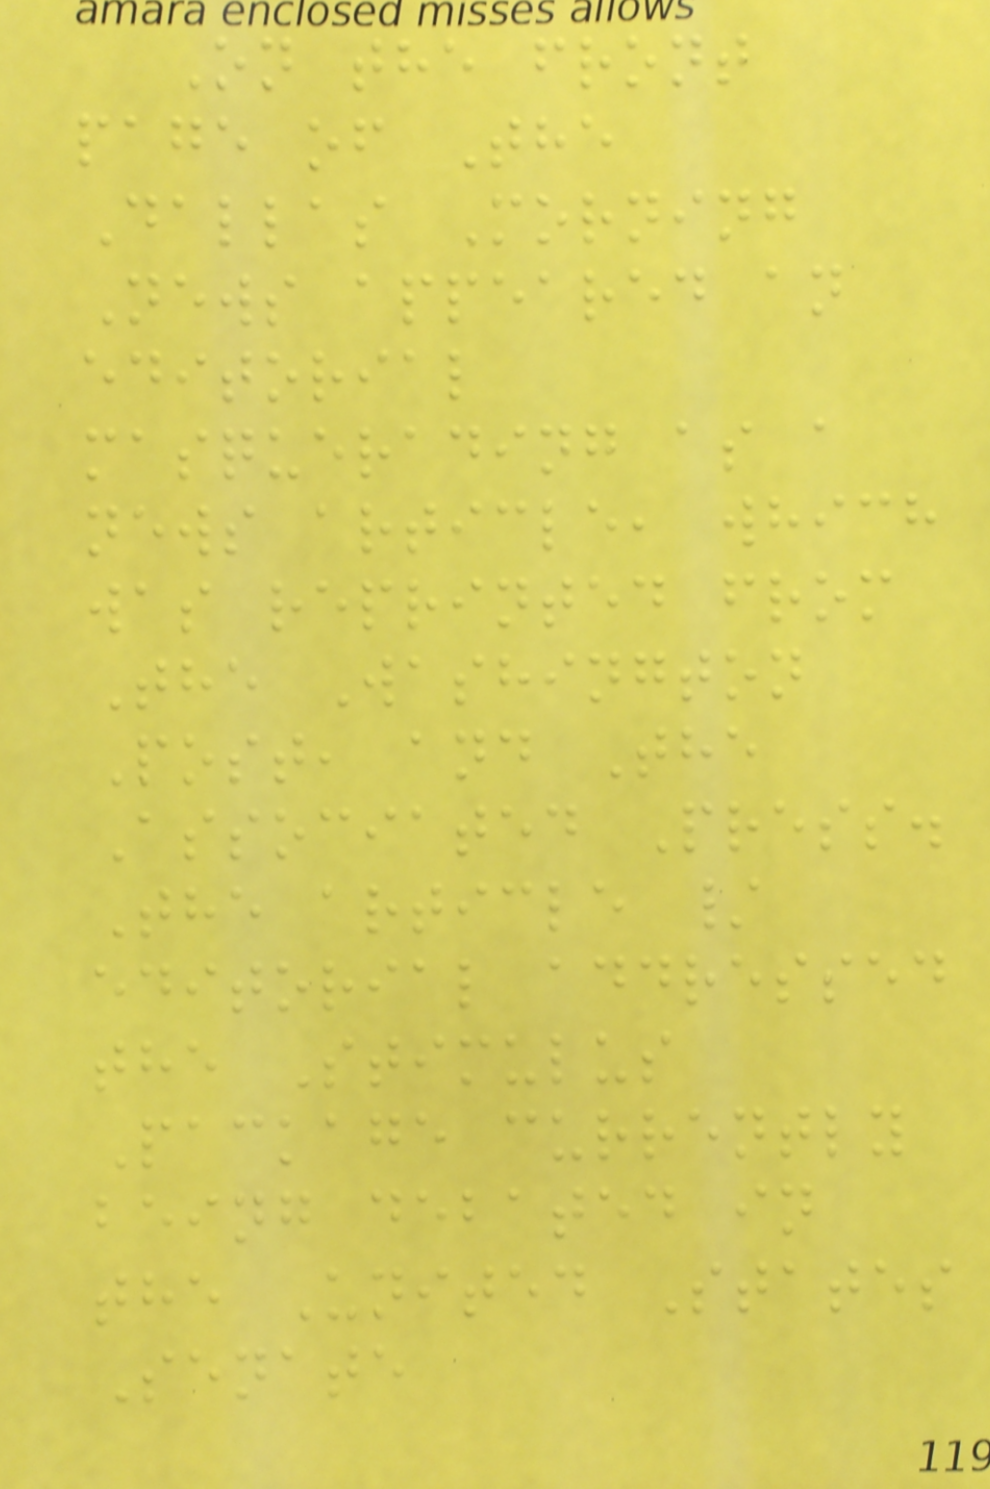On the front
page of The
Dallas Morning
News appeared an
editorial
masquerading as a
news article, which
was reprinted from
The Washington
Post, and The
Associated Press.
The article /
editorial addressed
the Stimulus
Package currently
being debated in
the United States
Senate
